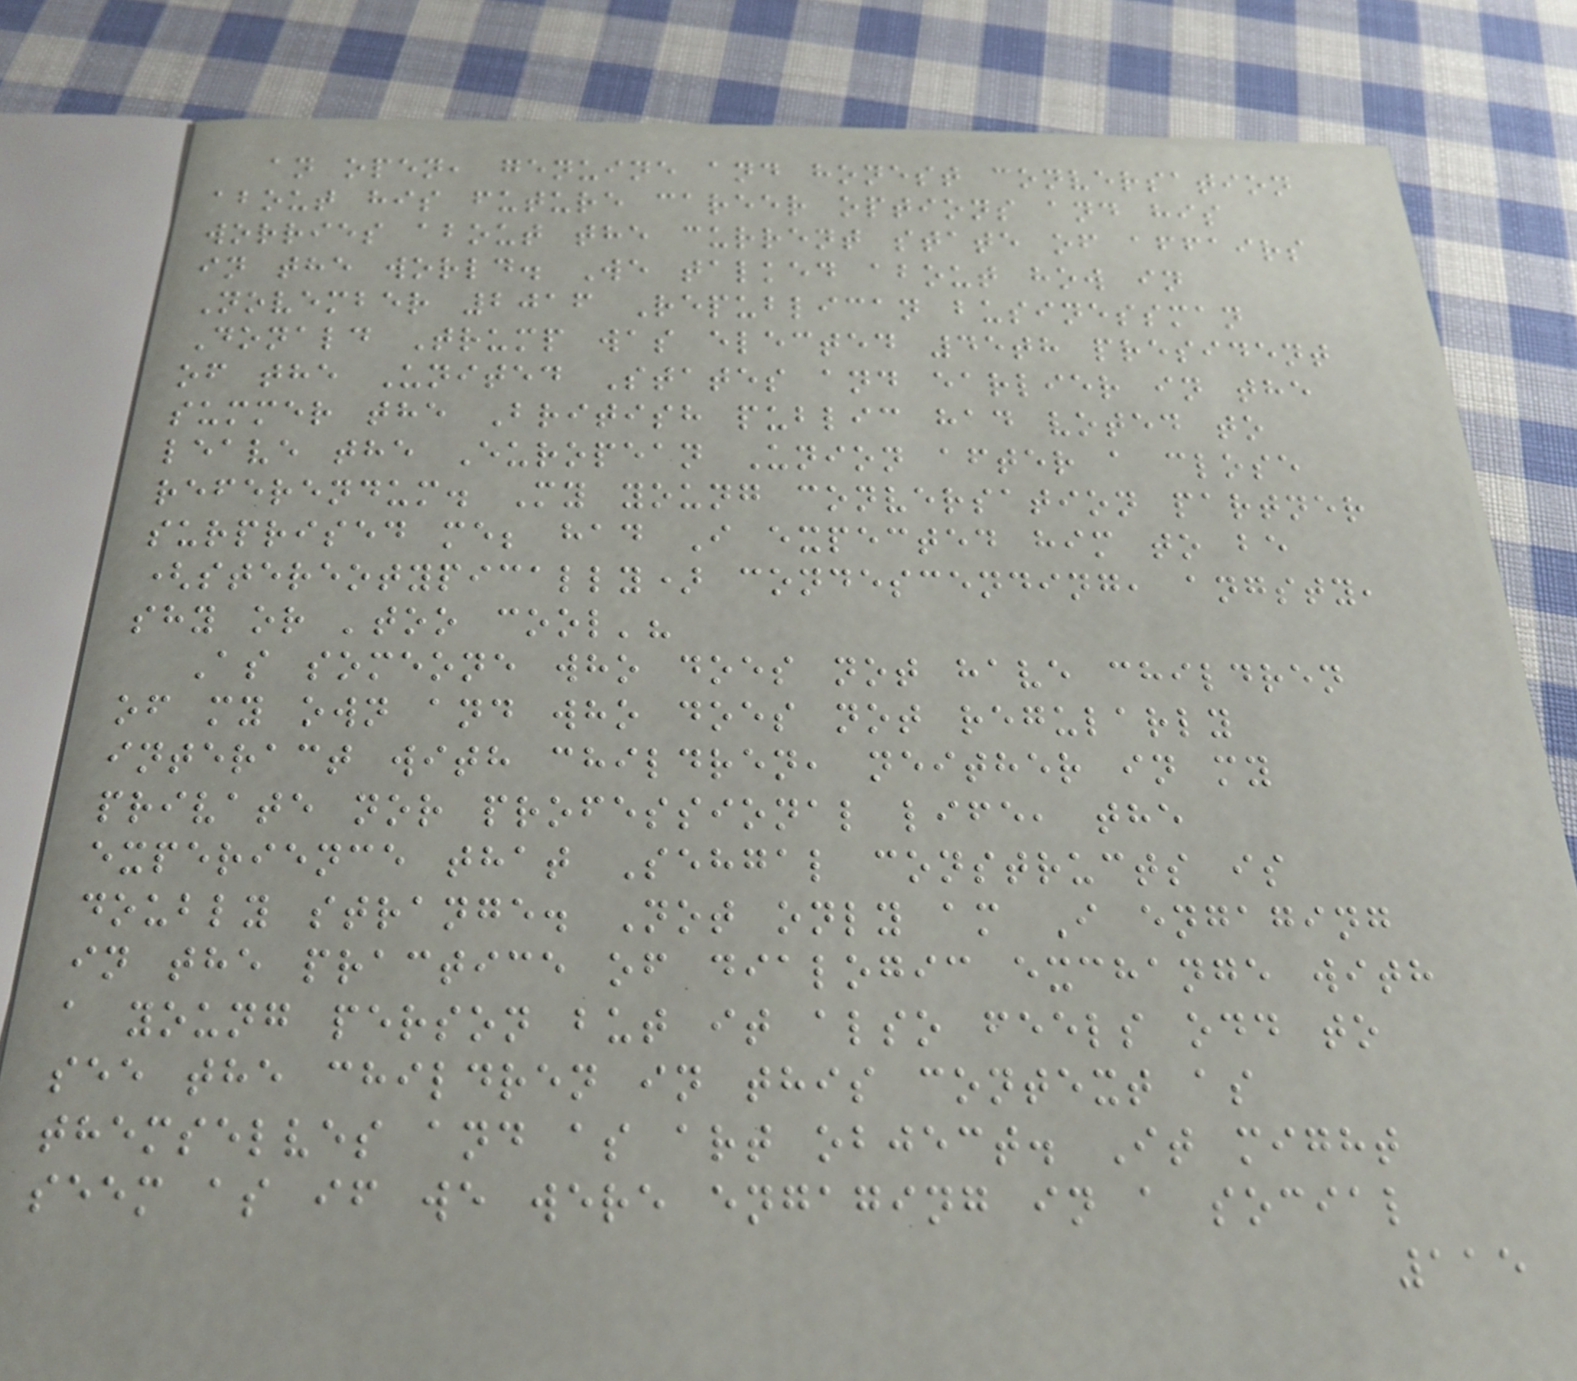an open, genuine and honest conversation
about his future career options and his
worries about the current state of affairs
in the world. We talked about how in
November 2016 Republican businessman
Donald Trump was elected 45th president
of the United States and earlier in the
summer the British public had voted to
leave the European Union after a close
referendum. My young conversation partner
surprised me; had I expected him to be
(stereotypically) condescending, angsty,
shy or 'too cool'?
As someone who does not have children
of my own and who does not regularly
interact with children, neither in my
private nor professional life, the
experience that Sehgal constructs is
doubly strange. Not only am I engaging
in the practice of dialogic exchange with
a young person but it also feels odd to
see the children in this context as
themselves and as art object. It might
seem as if we were engaging in a social
115
